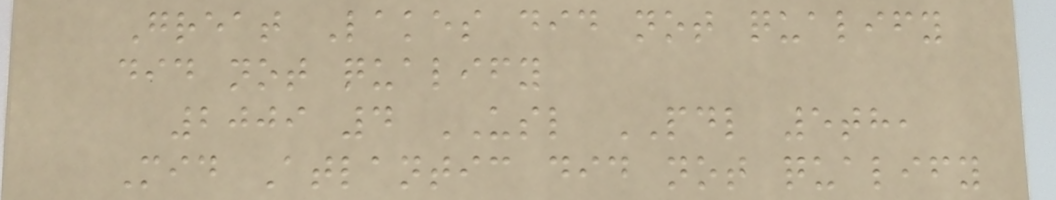Great Lakes did not qualify
did not qualify
2009 4 USL PDL 5th,
Mid Atlantic did not qualify
